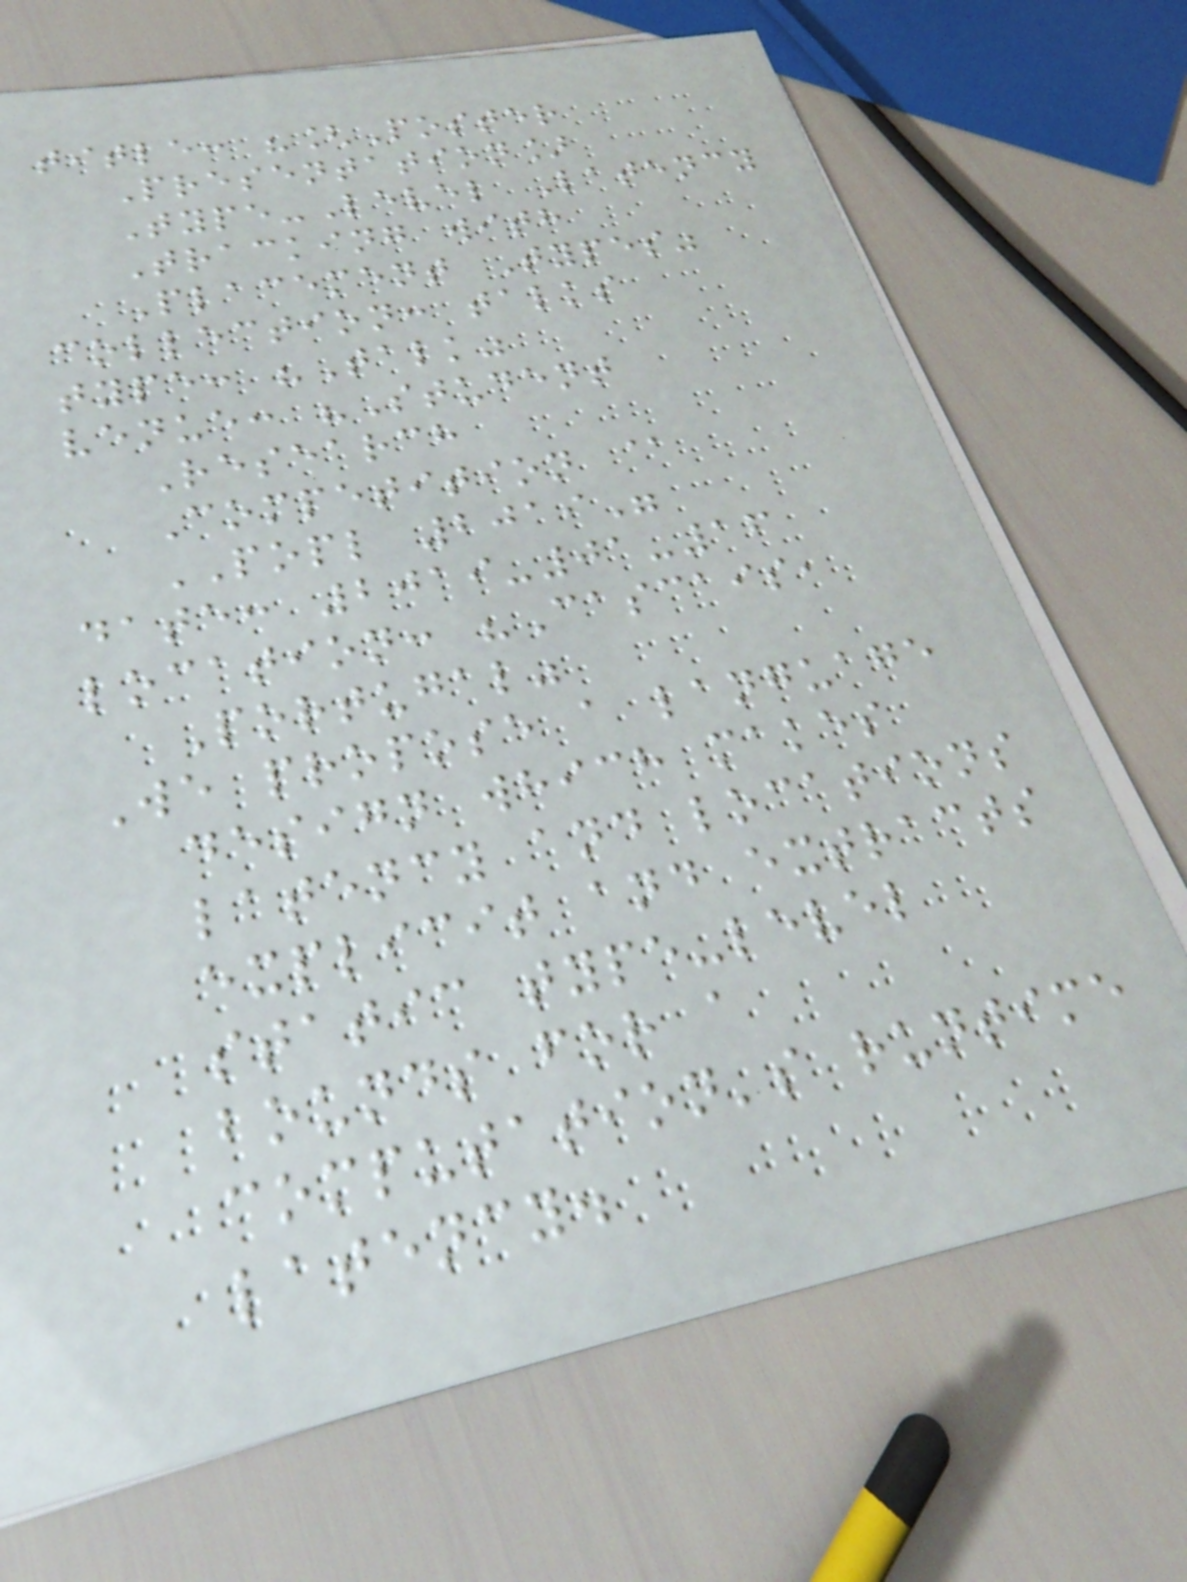title: "[Poster
Presentation]
Type-Level Latency
Tracking with
Placement Types"
collection: talks
type: "Talk"
venue: "Student
Research
Competition @
POPL 2019"
date: 2019-01-16
location: "Cascais,
Portugal"
We propose a language
design which makes
latency and locations
explicit and extracts
static type-level
bounds for a
computation's runtime
latency.
